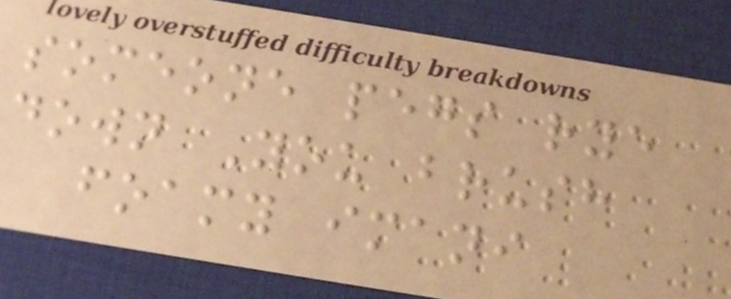someone pegs rye
down You brush
foamy imani
